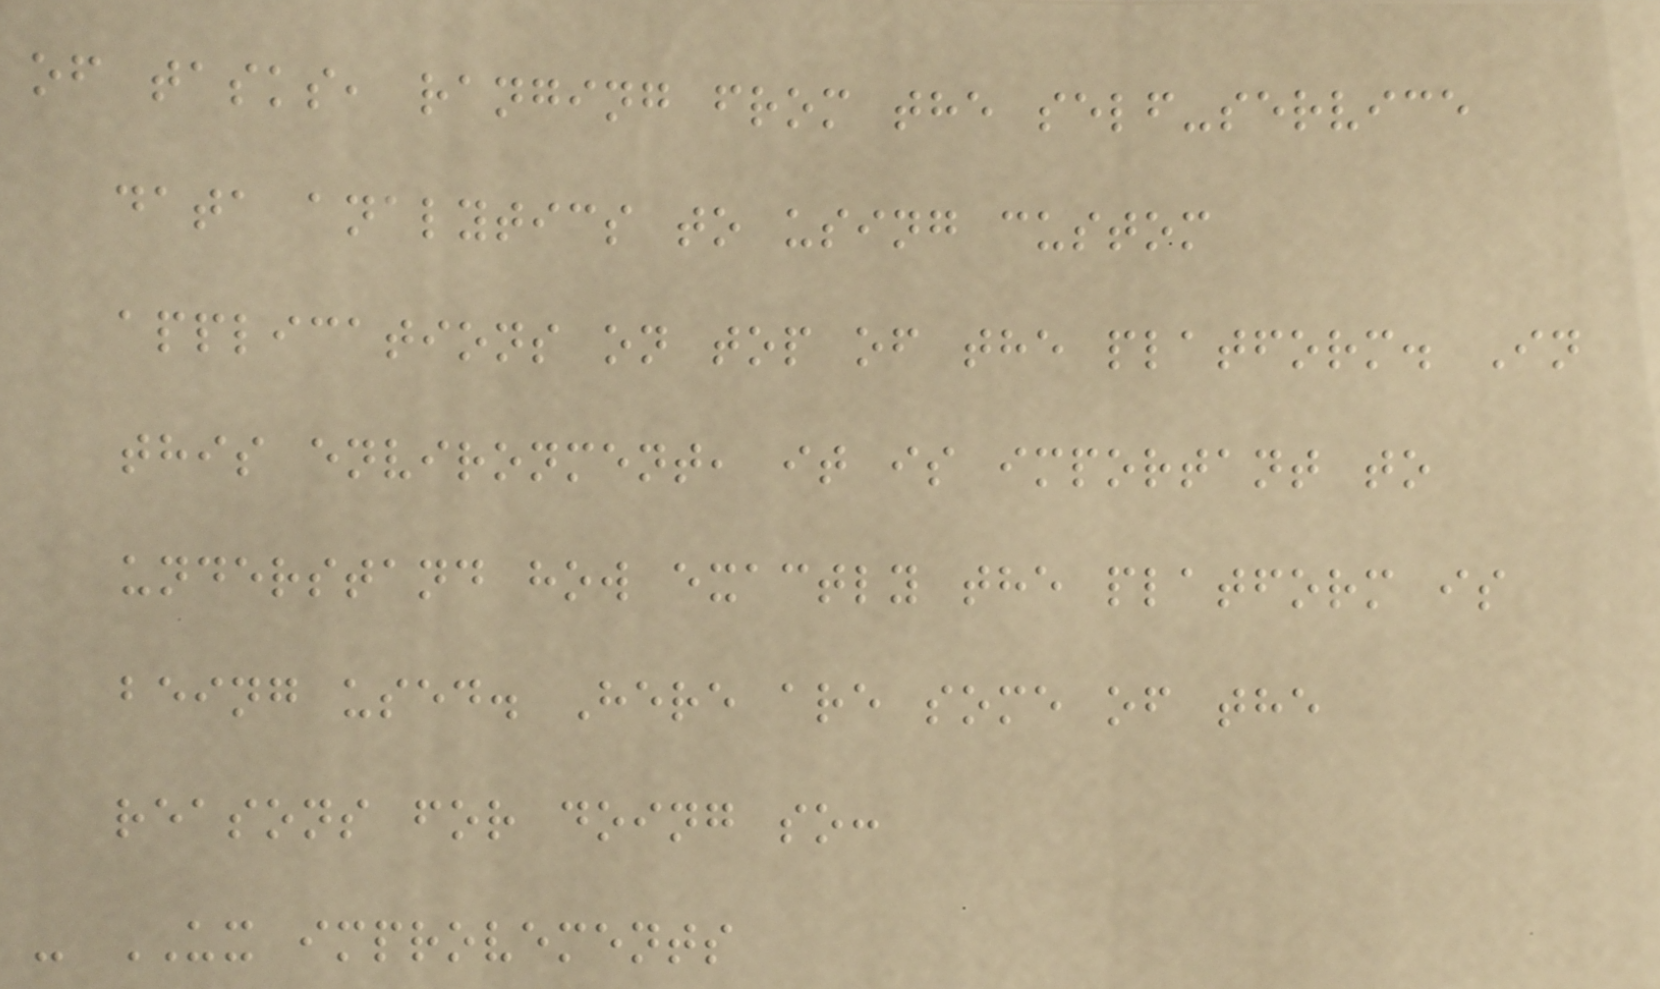of tasks, ranging from the self-service
data analytics to using custom
applications on top of the platform. In
this environment, it is important to
understand how exactly the platform is
being used. Here are some of the
reasons for doing so:
- UX improvements
